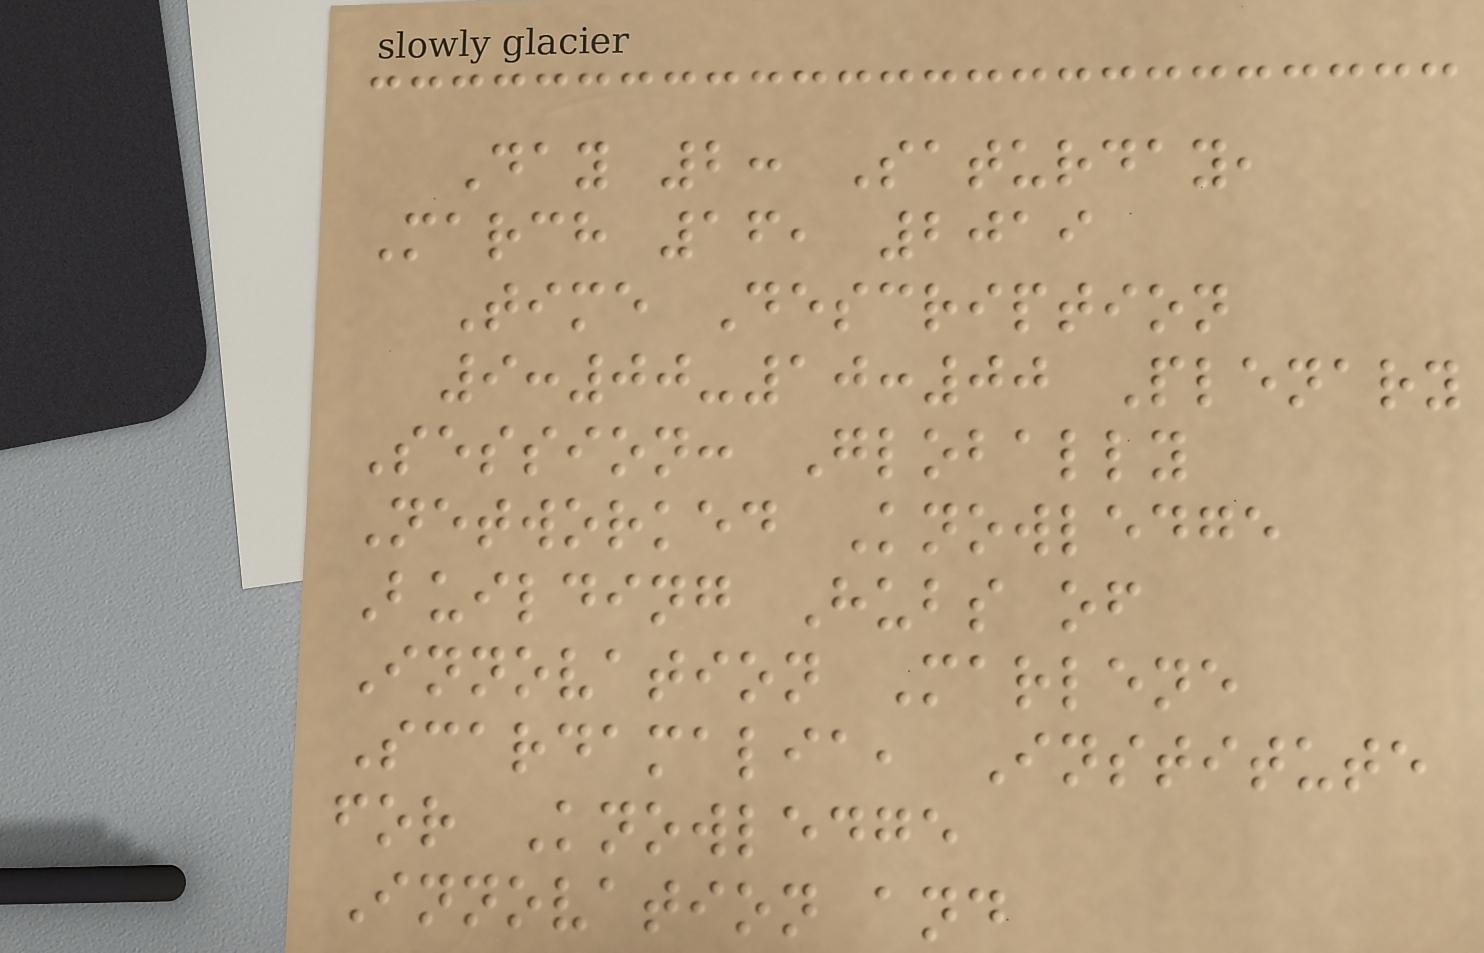Day 2: Saturday,
March 16, 2019
Time Description
9:00-10:00 Plenary
Session: Globally
Networked Knowledge
Building Hubs of
Innovation Marlene
Scardamalia, Institute
for Knowledge
Innovation and
